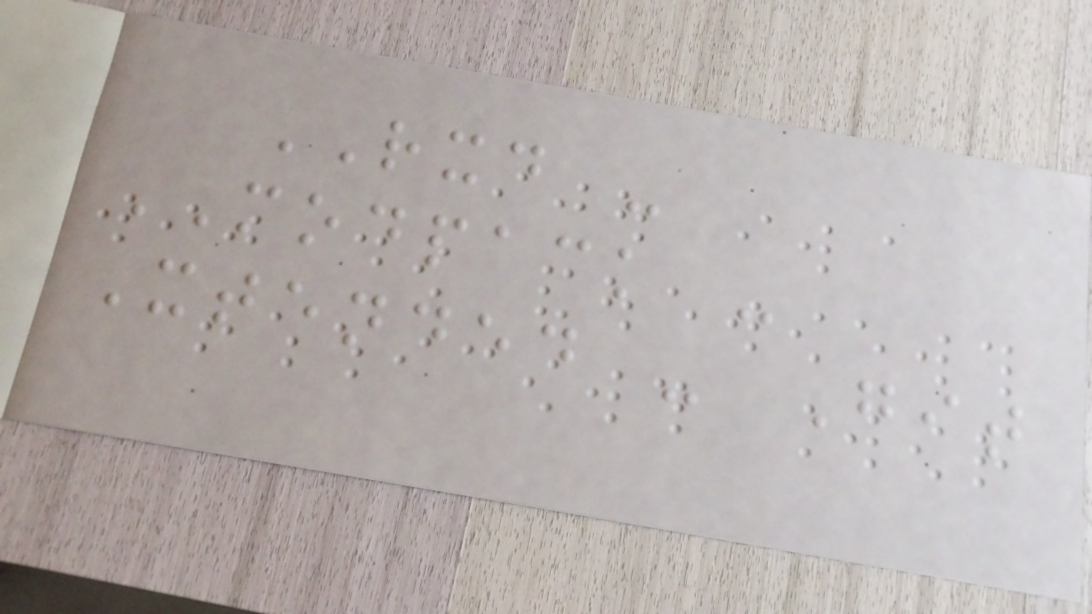RXD -
MODPACK -
Xtended - Git
